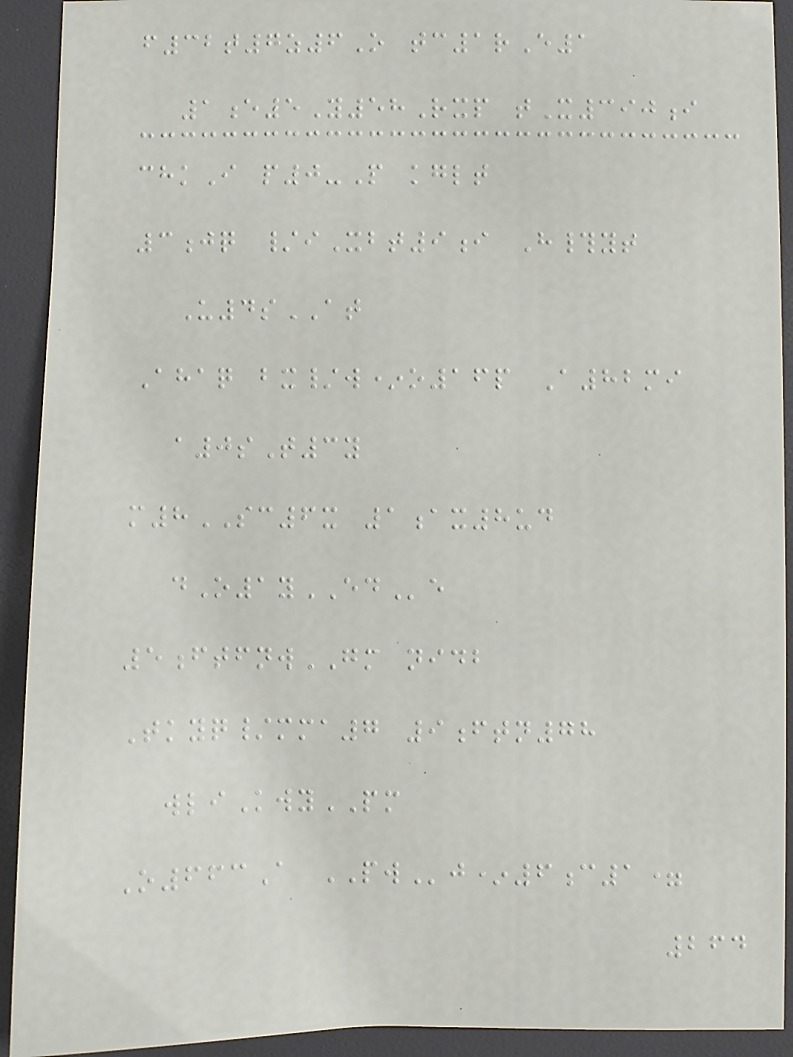f32t7z6O tc1rE1
1e5Y58Rxp tX390i
chkI p0-P kglt
3jq /iXbt9i H#yt
U4sAT
Ahaq bx/w*o16p A82mi
a0sT3y
m8SC6x 1ax8ud
dO1yEDe
5ftfnwGM nidb
Tkyq/mma7 9ftn78
wliKwyPM
O663A PWj*6c1=
264
